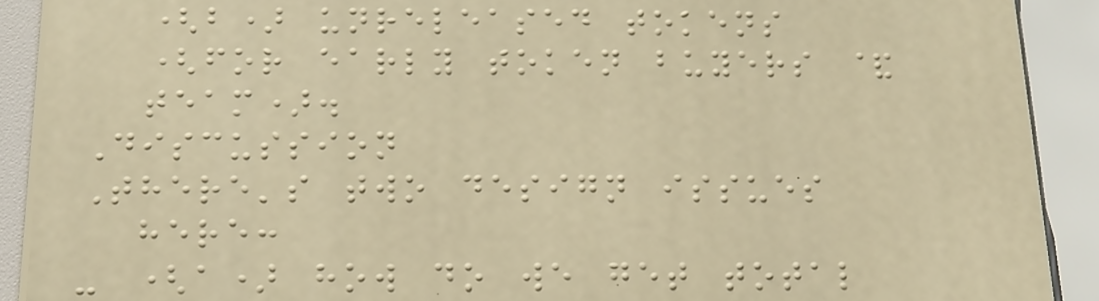(b) unreleased tokens
(for early token buyers &
team).
Discussion
There's two design issues
here:
- (a) how do we get total
